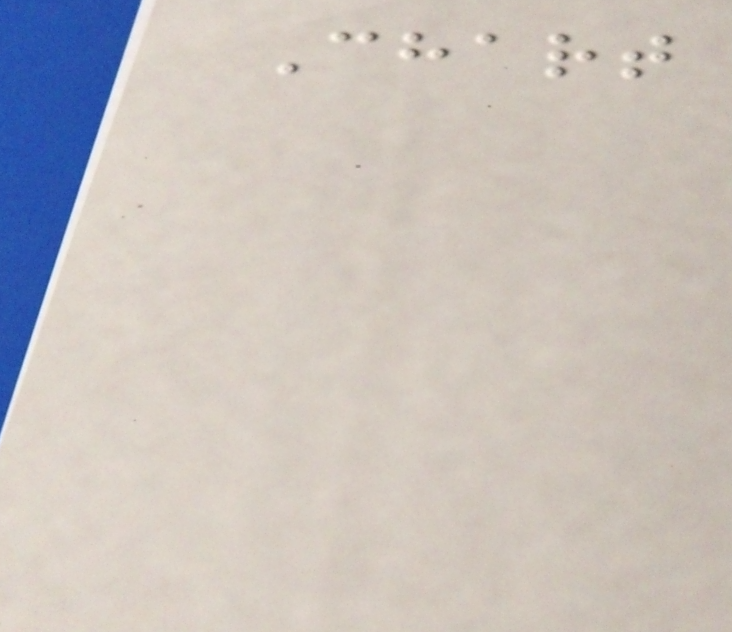Chart
